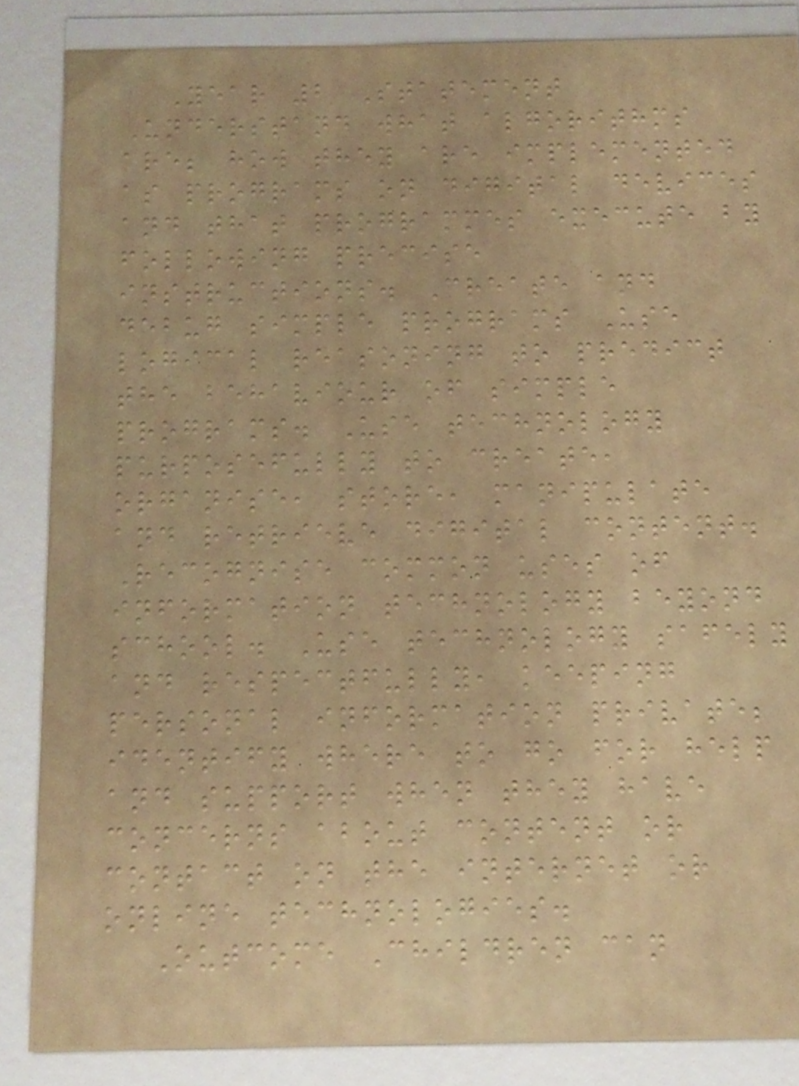Year 2 Statement
Understand what algorithms
are; how they are implemented
as programs on digital devices
and that programmes execute by
following precise
instructions. Create and
debug simple programs Use
logical reasoning to predict
the behaviour of simple
programs. Use technology
purposefully to create,
organise, store, manipulate
and retrieve digital content.
Recognise common uses of
information technology beyond
school. Use technology safely
and respectfully, keeping
personal information private;
identify where to go for help
and support when they have
concerns about content or
contact on the internet or
online technologies.
Outcome Children can
